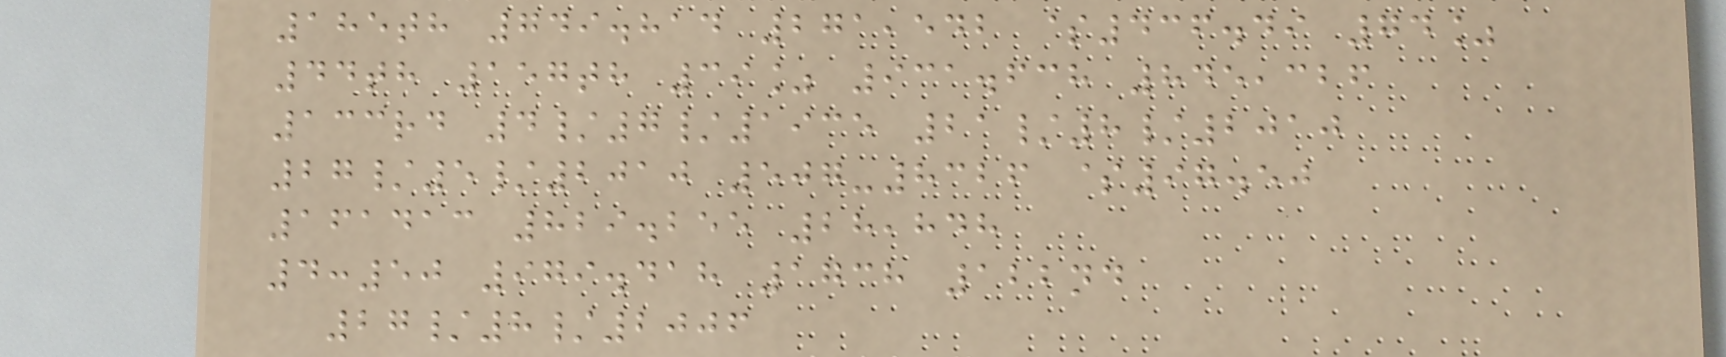185th 749.814 271,542 $436.49 74%
44th 157th 39% 931.638 845,326
133rd 4/7/1935 21/8/2010
27/5/2010 507-8326 $97.50
161413 829.255 28,848
4:50 979.418 1738 122nd
27/8/2006
